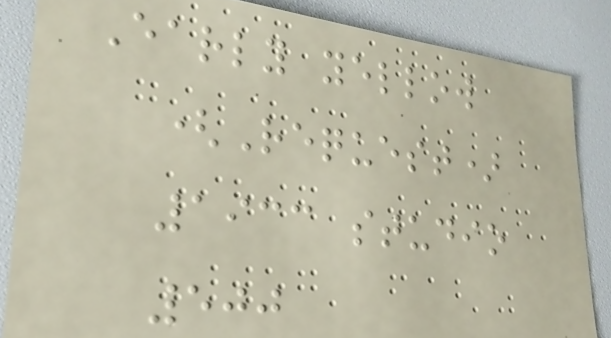Early yellow
(Request)
1933 studio
500
